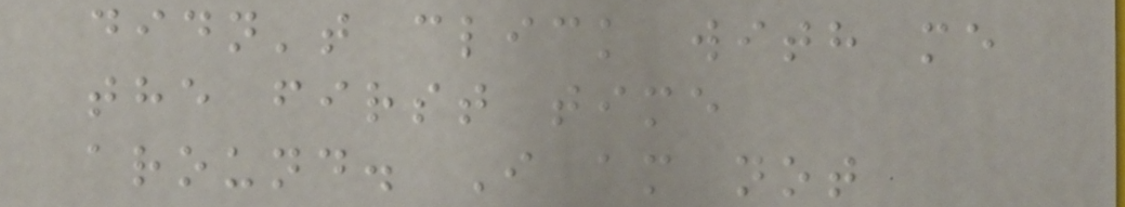didn't click with me
the first time
around. I am not
